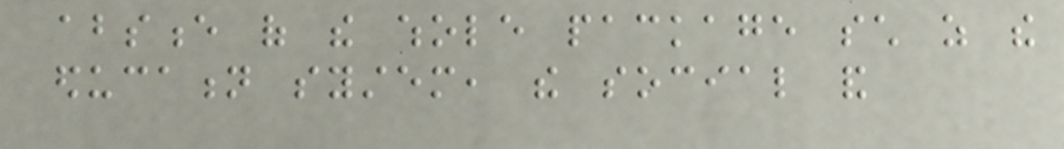absence of the whole package such as the
education system, the social and
